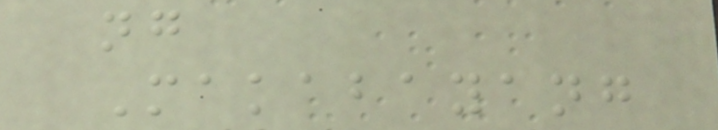ng
Makabayang
